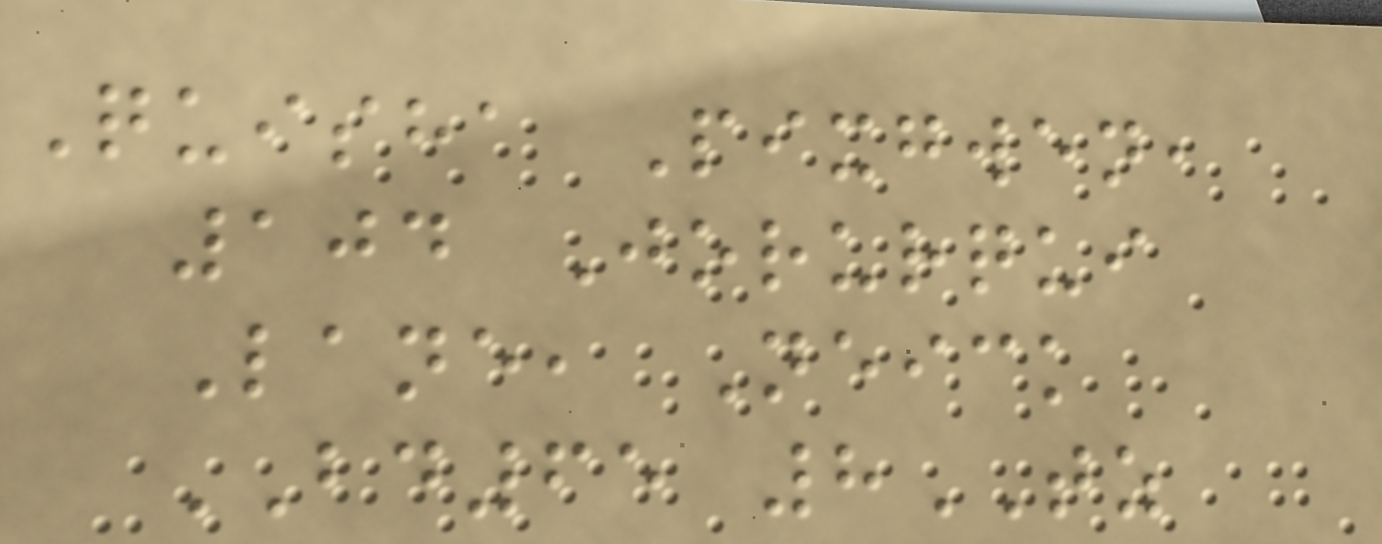Quisha Pixgwen,
104 Jorurqui
Lane, Neick
BD65 8TZ
